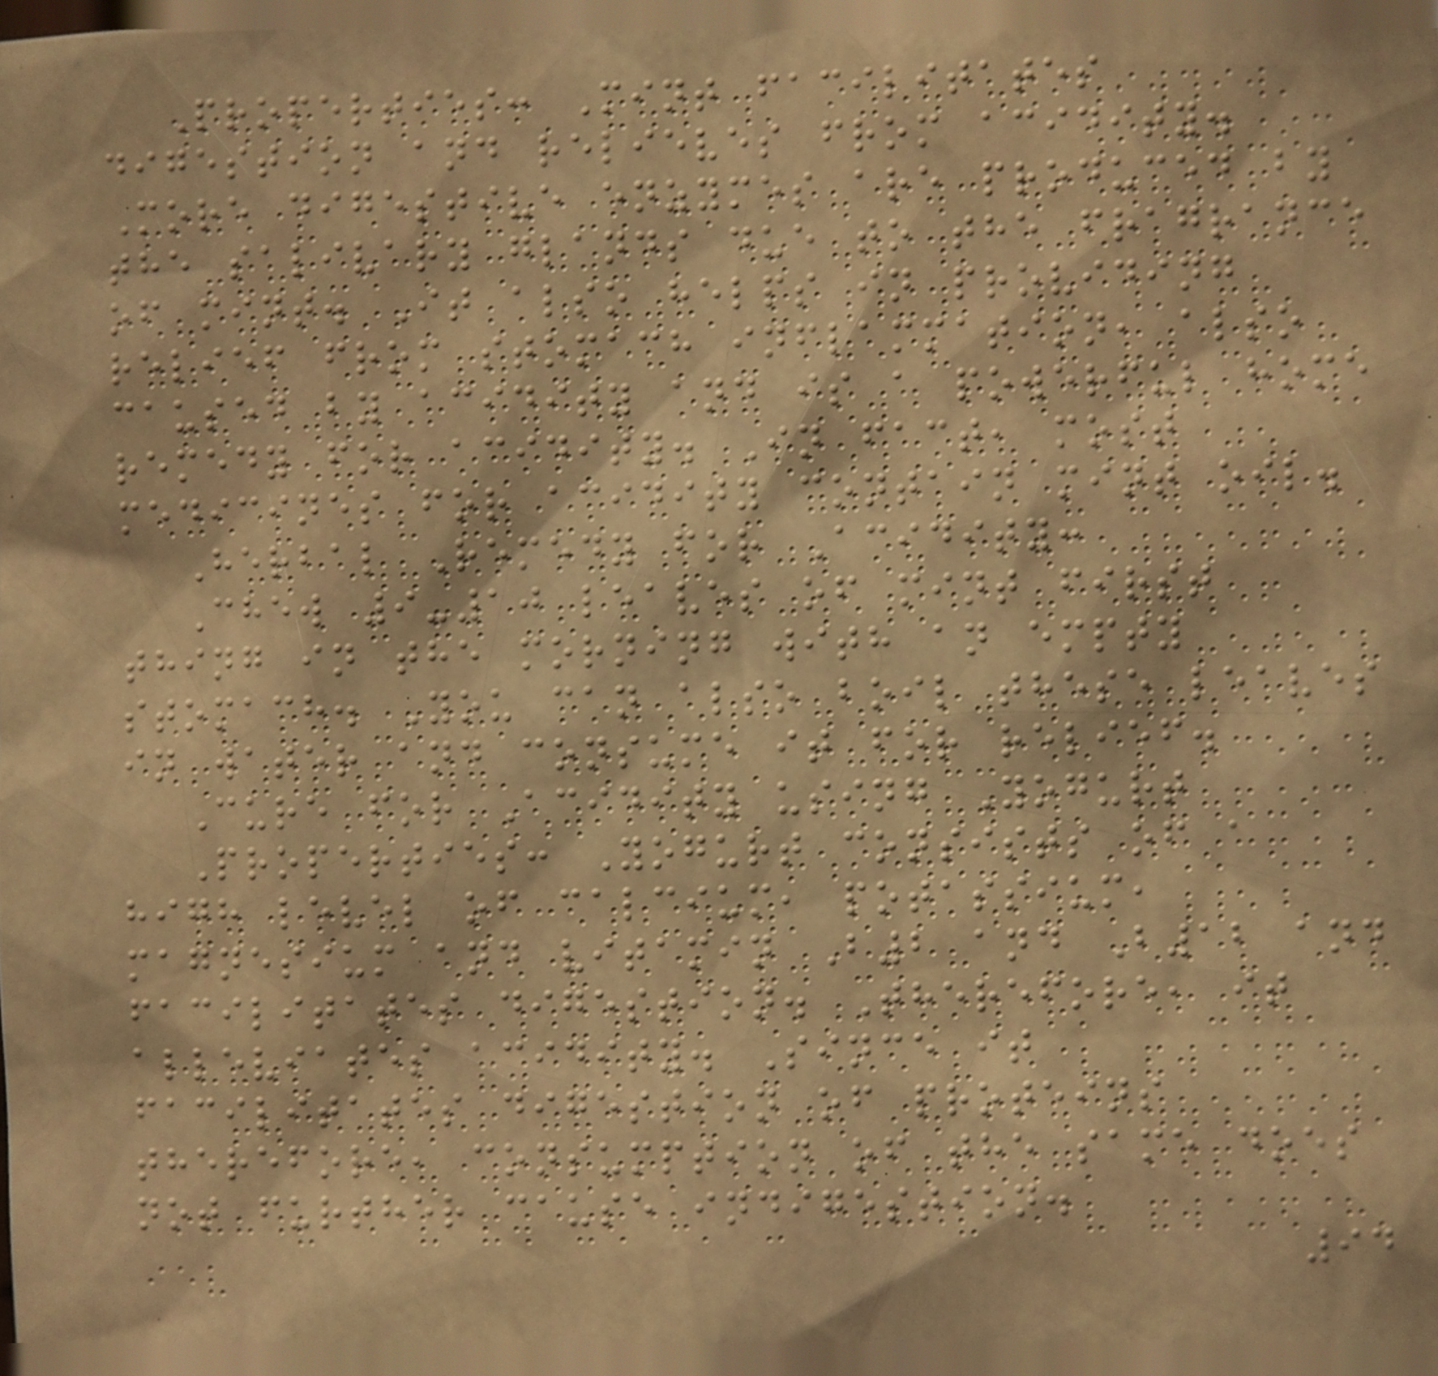Properties: Mint facilitates
digestion and relieves from acidity.
More digestive enzymes are produced by
the salivary glands due to the fragrance
of mint. It also helps in providing
relief from stomach inflammation, also
caused by acidity and is a powerful home
remedy for acidity. In fact, most
medicines for acidity contain mint oil.
Herbal Remedy for Acidity:
Chew 9-10 leaves of mint first
thing in the morning with an empty
stomach. You can also boil these leaves
in water and consume it for relief.
Cure for Acidity using Yogurt
Properties: Yogurt consists of a
high level of calcium, potassium,
magnesium and vitamin B2 and B12 and
facilitates digestion. Therefore, it
alleviates acidity. Since it
facilitates digestion of proteins
therefore, consumption of the same does
not further cause indigestion.
94
